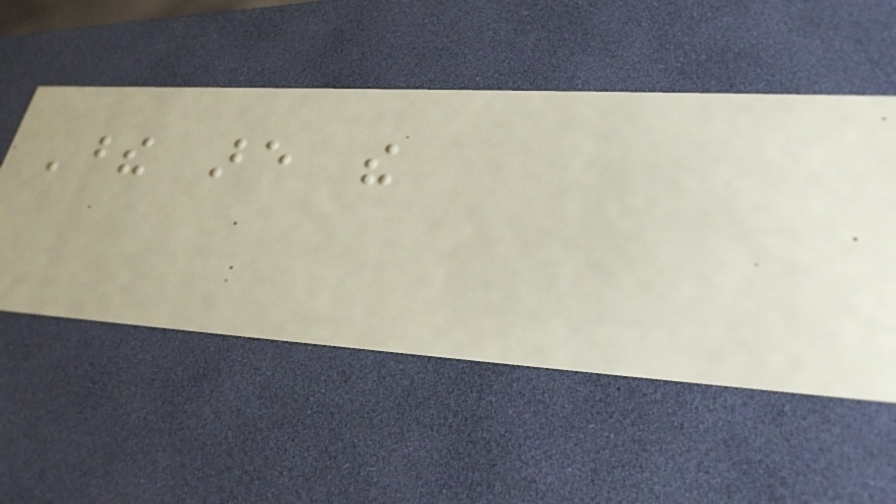These are the
